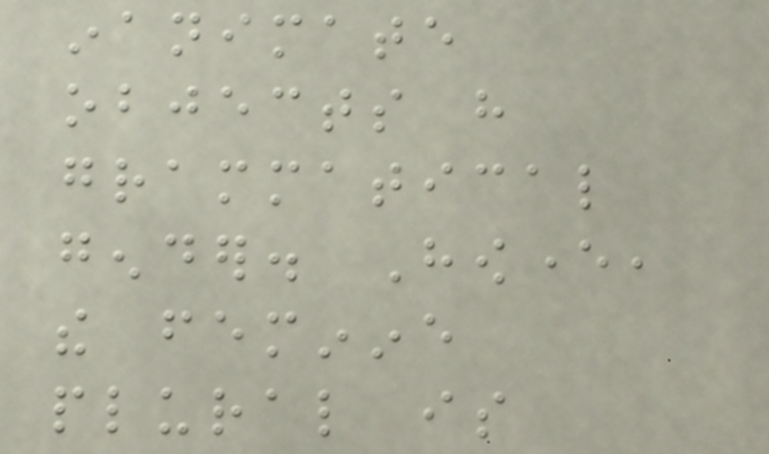inanimate
objects have
grammatical
gender. However,
the feminine
plural is
